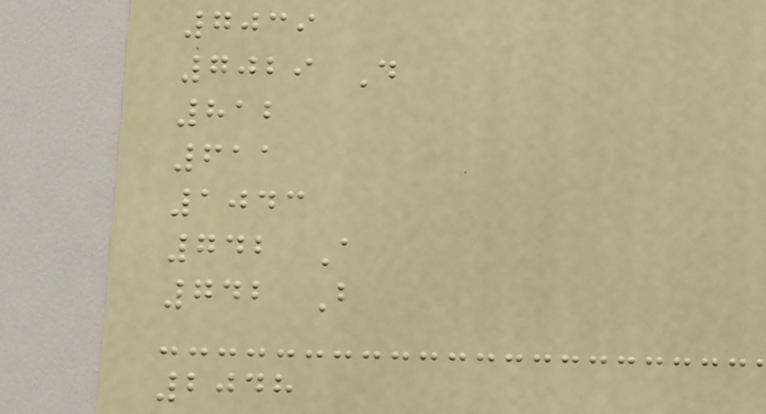7039
7029 D
812
611
1043
742 A
742 B
2048
